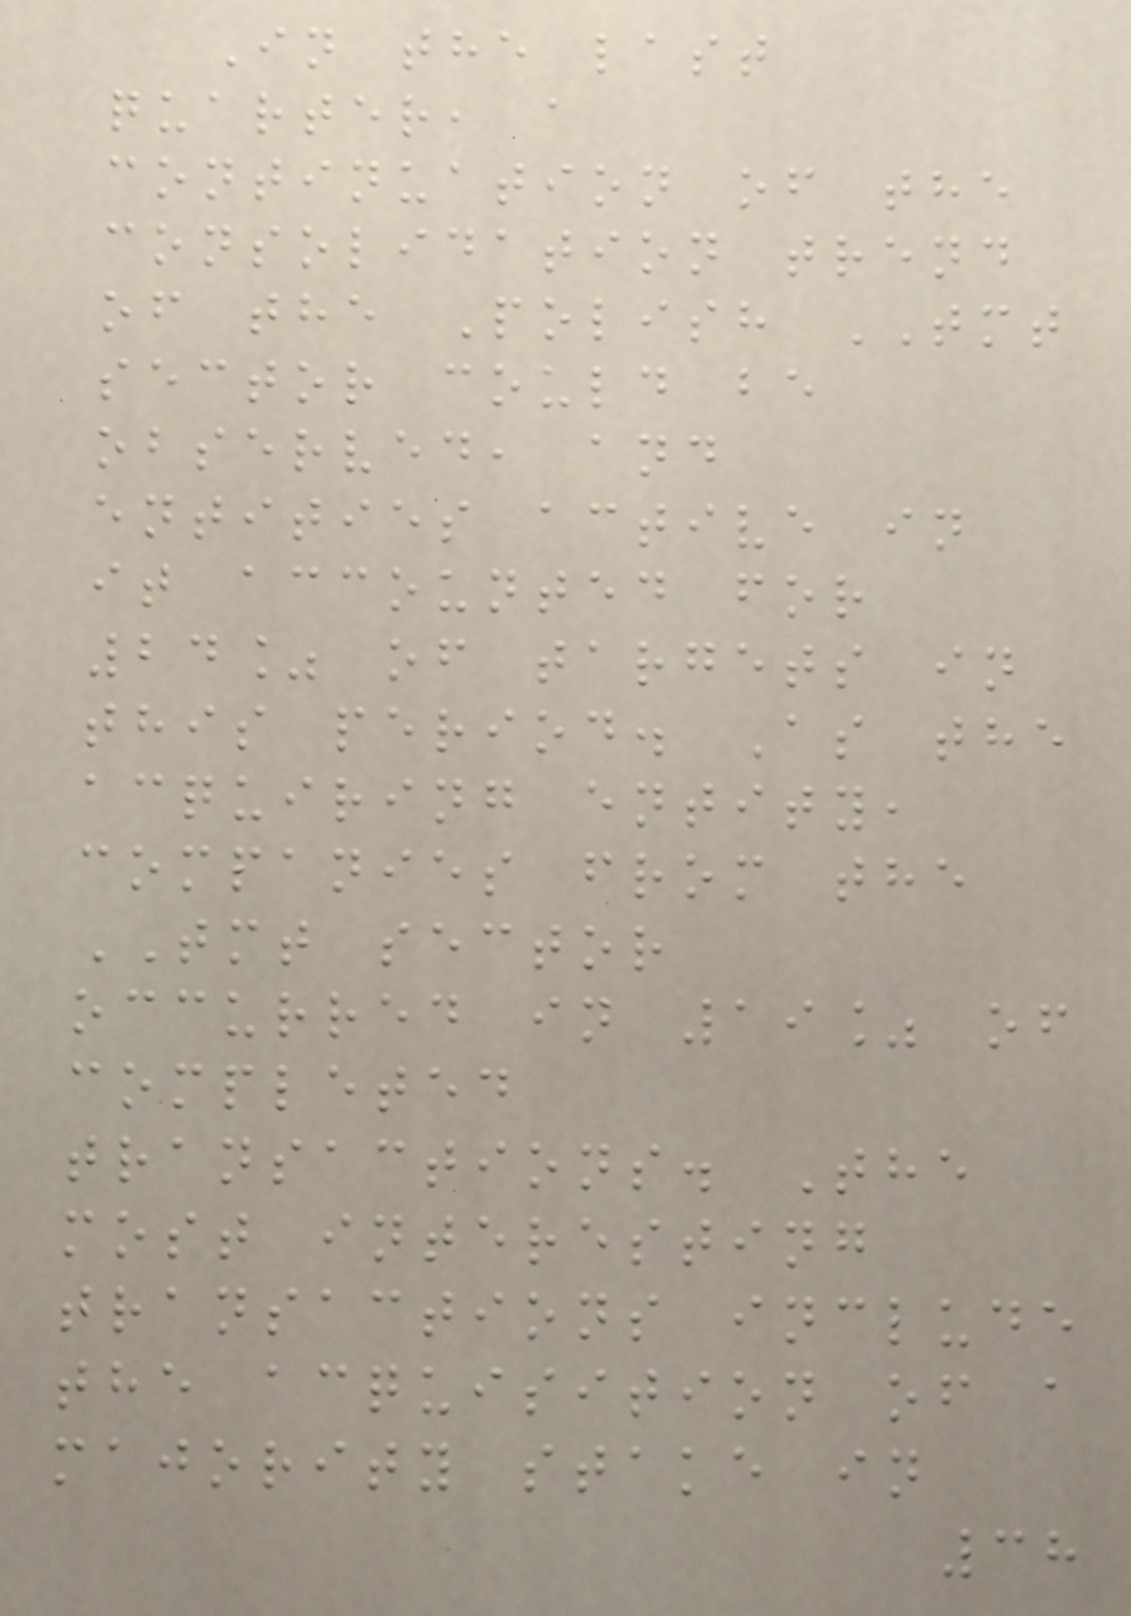In the last
quarter, a
continuation of the
consolidation trend
of the Polish TMT
sector could be
observed, and
entities active in
it accounted for
24% of targets in
this period. As the
acquiring entity,
companies from the
TMT sector
occurred in 19% of
completed
transactions. The
most interesting
transactions include
the acquisition of a
majority stake in
38
